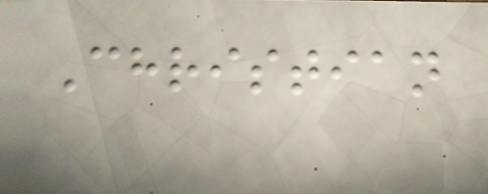Christian
